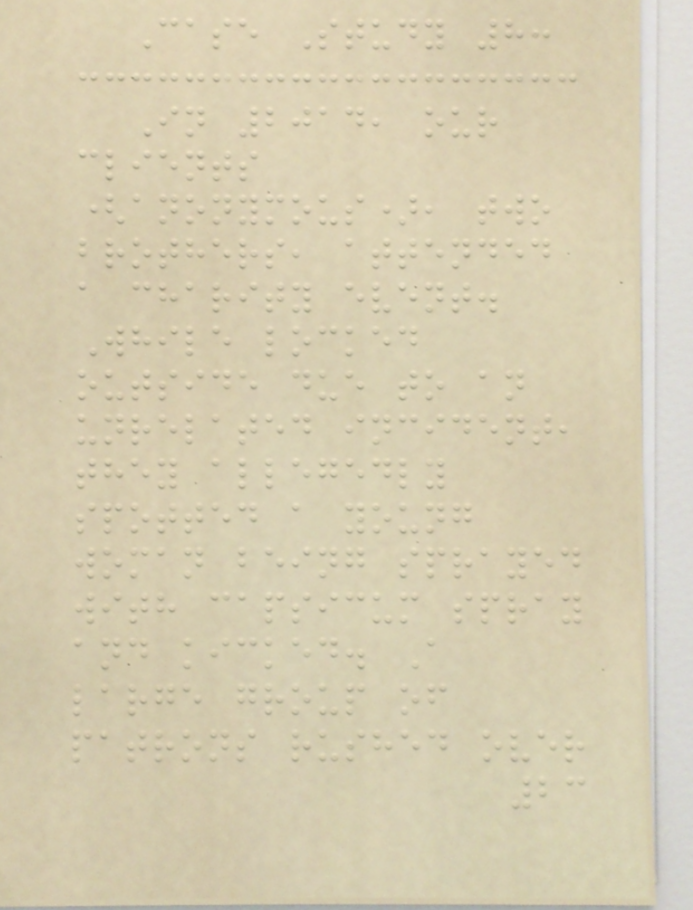Case Study 8:
In 2014, our
clients
(anonymous), two
brothers, attended
a charity event.
While locked
outside due to an
unrelated incident,
they allegedly
spotted a young
woman being sprayed
with capsicum spray
and kicked. A
large group of
patrons rushed over
23
